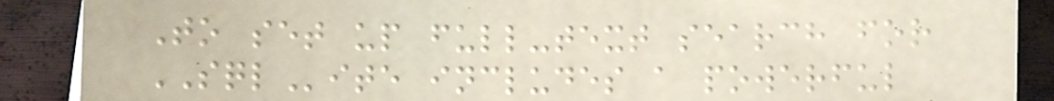To set up full-text search for
SQLite includes a powerful
